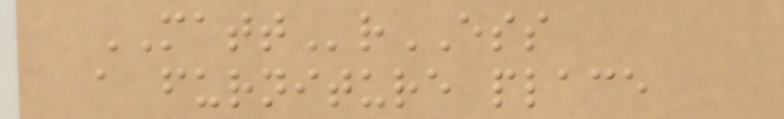MATTrESS
a furniture place
